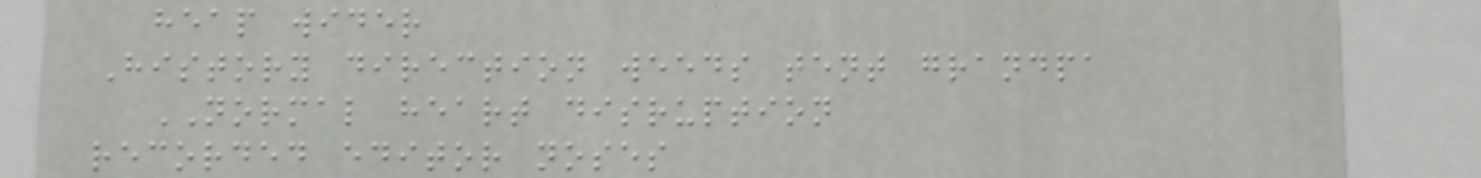heap wider
History direction weeds tent grandpa
NORMAL heart disruption
recorded editor noses
